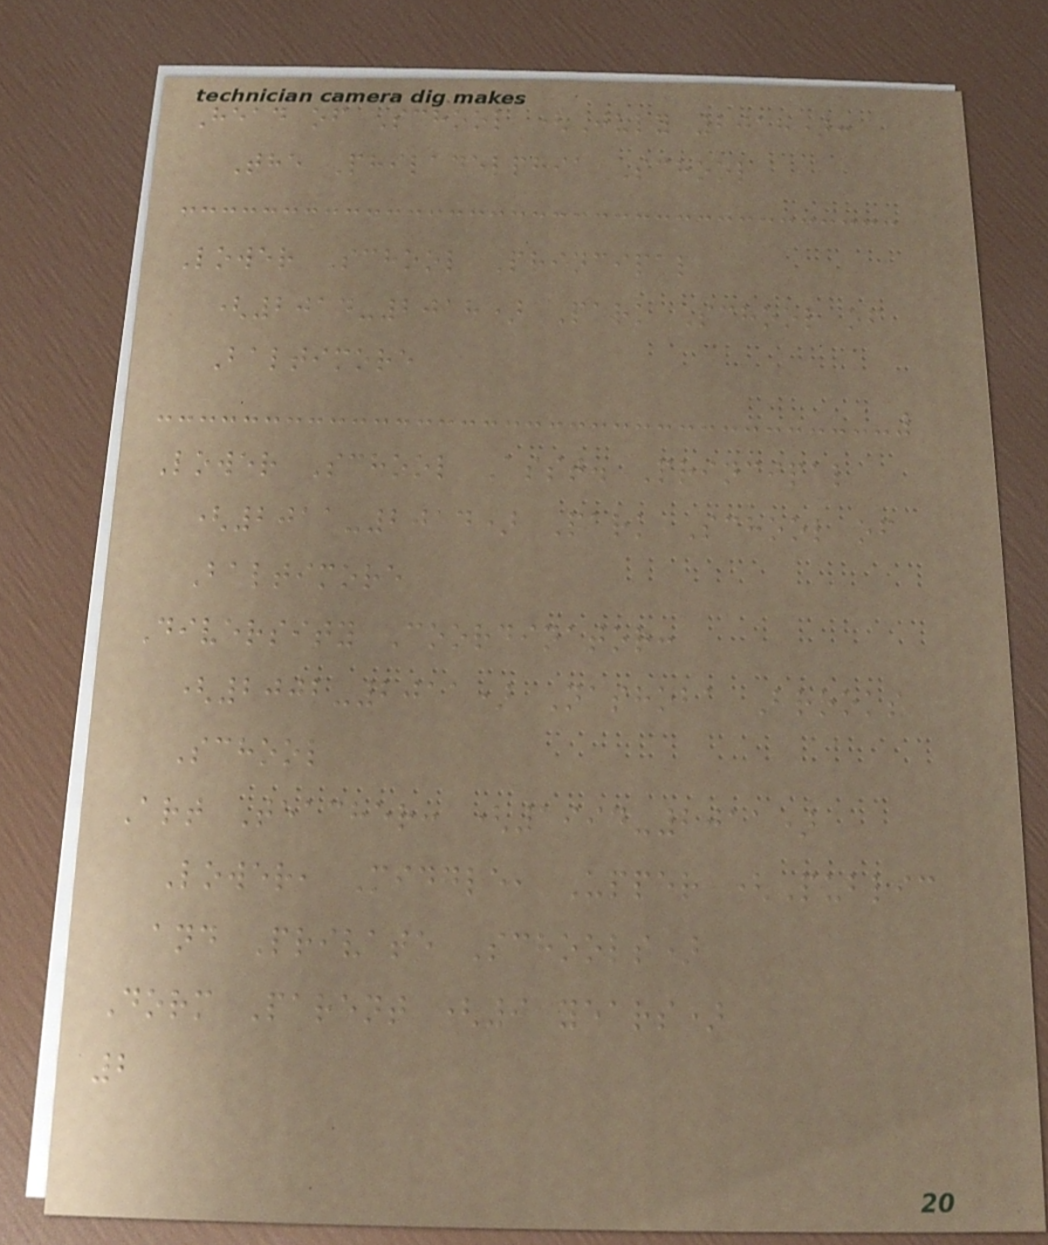Head of School (July 2018):
The Philadelphia School
Lower School Principal
(2014-2018) Park School of
Baltimore
Lower School Asst. Principal
(2011-2014) Park School of
Baltimore
Diversity Coordinator:
(2002-2011) Nashoba Brooks
School
Art Teacher: (1994-2011)
Lower, Middle, Upper (Public
and Private Schools)
Dorm Parent (9 years)
2
